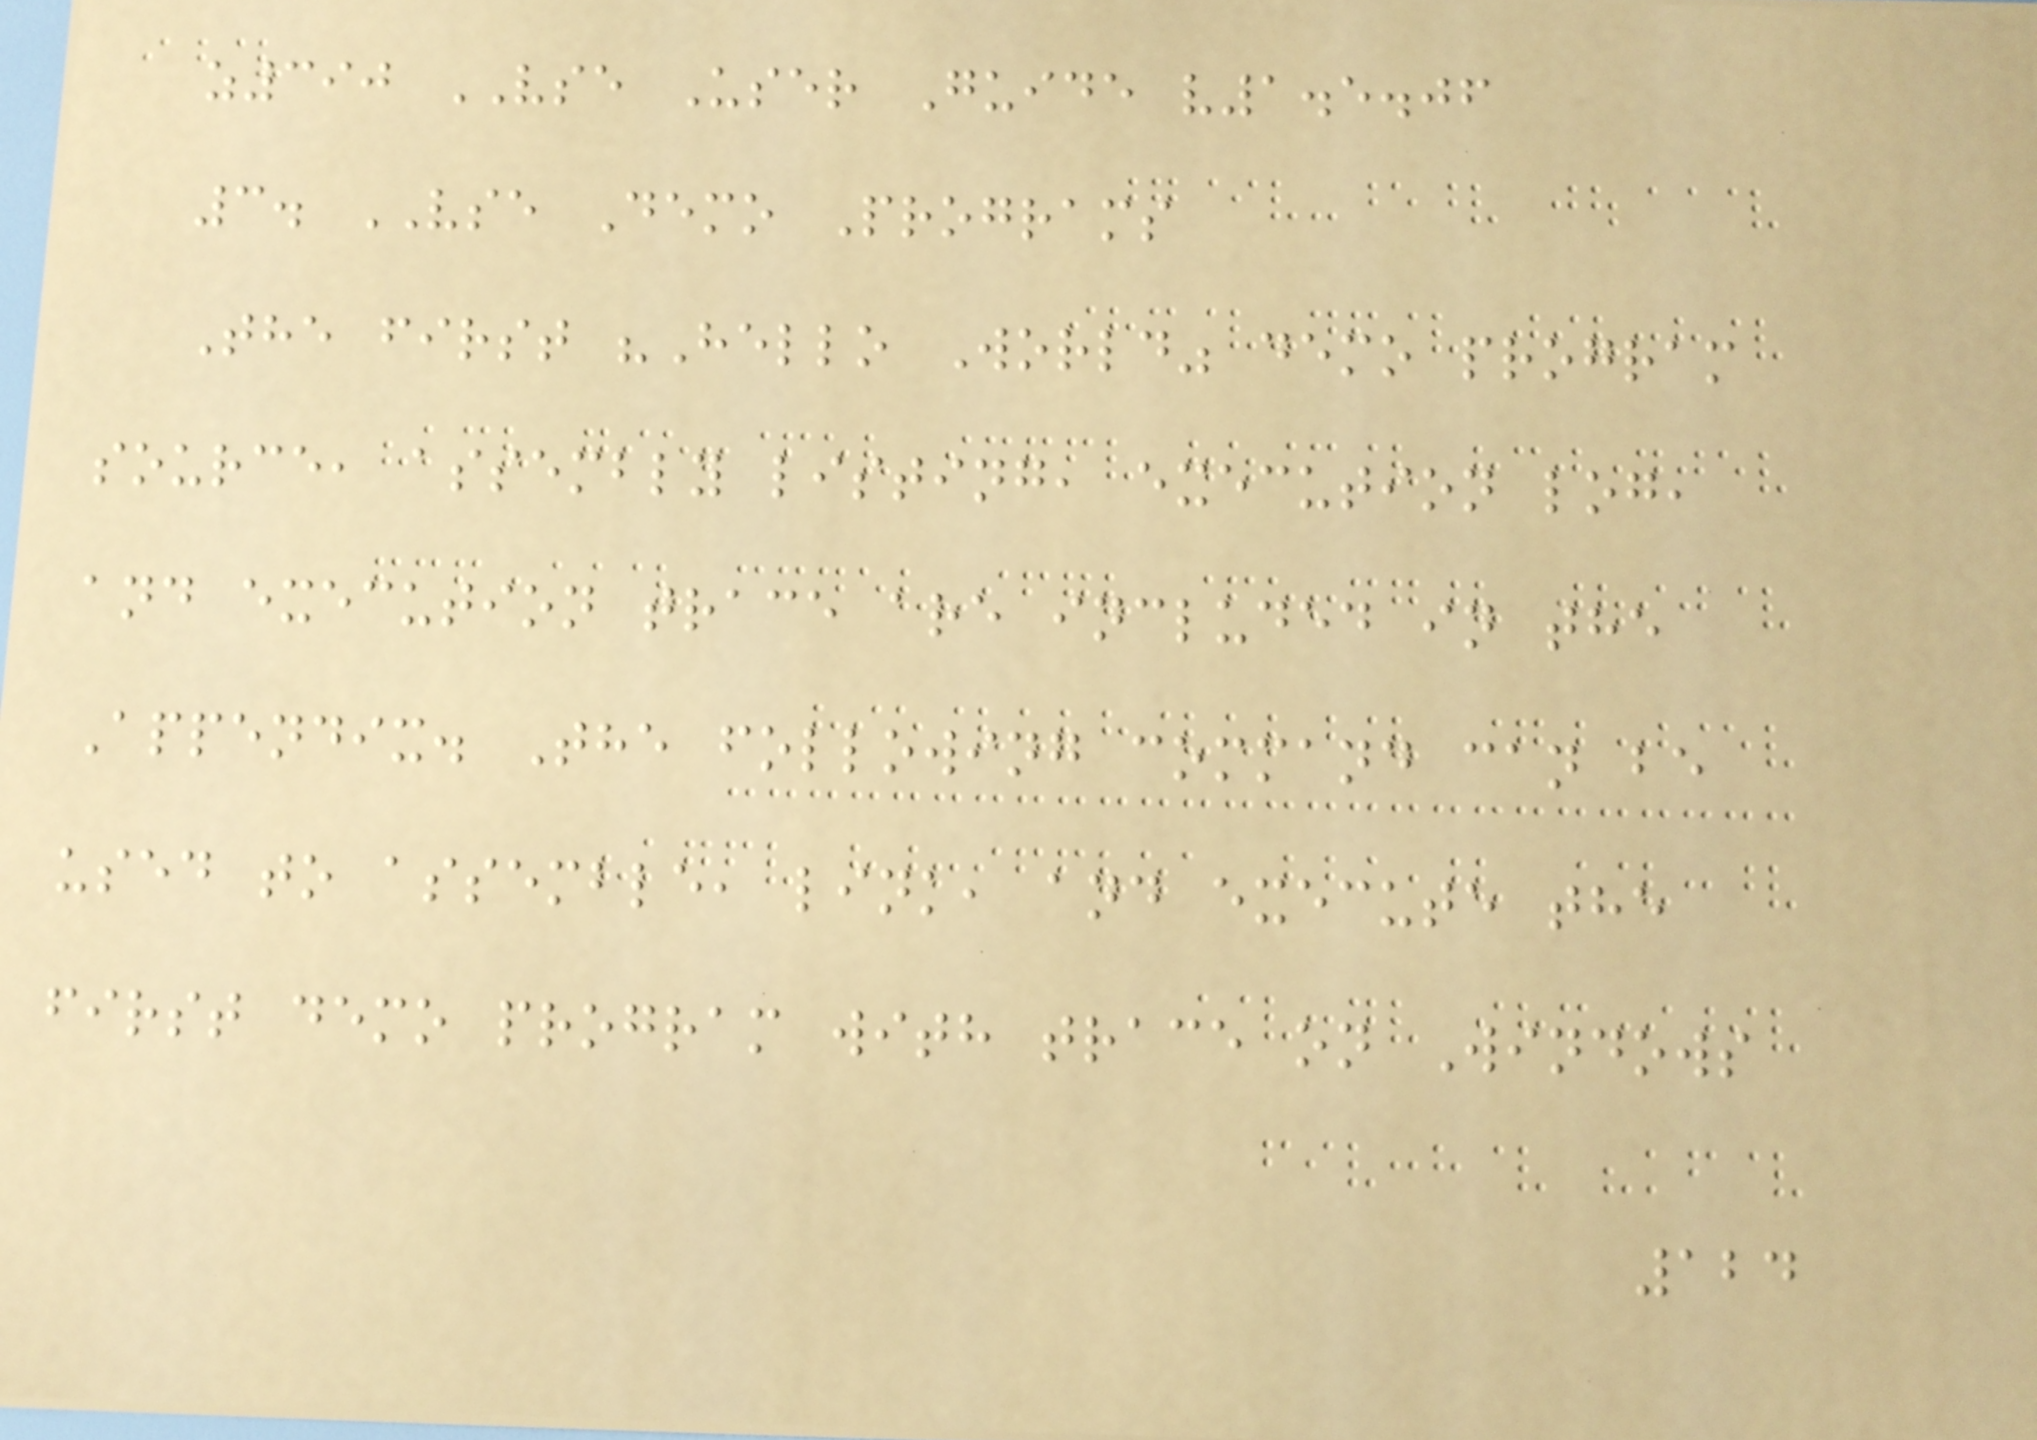z390 VSE User Guide v1.5.06
3. VSE Demo Programs
The first "Hello World" demo program
source, assembly listing, execution log,
and execution trace are included in the
Appendix. The following command can be
used to assemble, link, and execute the
first demo program with trace on Windows
124
